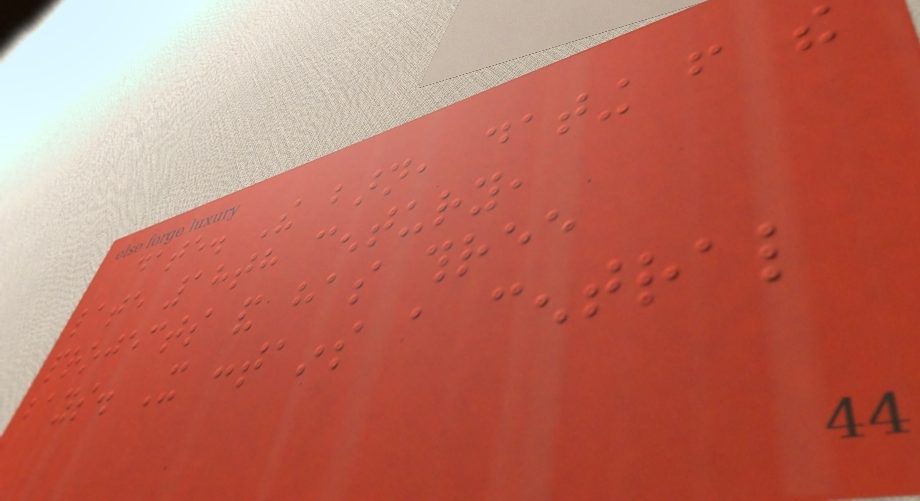date. The barn, dating from the
late 18th century,
projects and has three
bays. It contains a central
